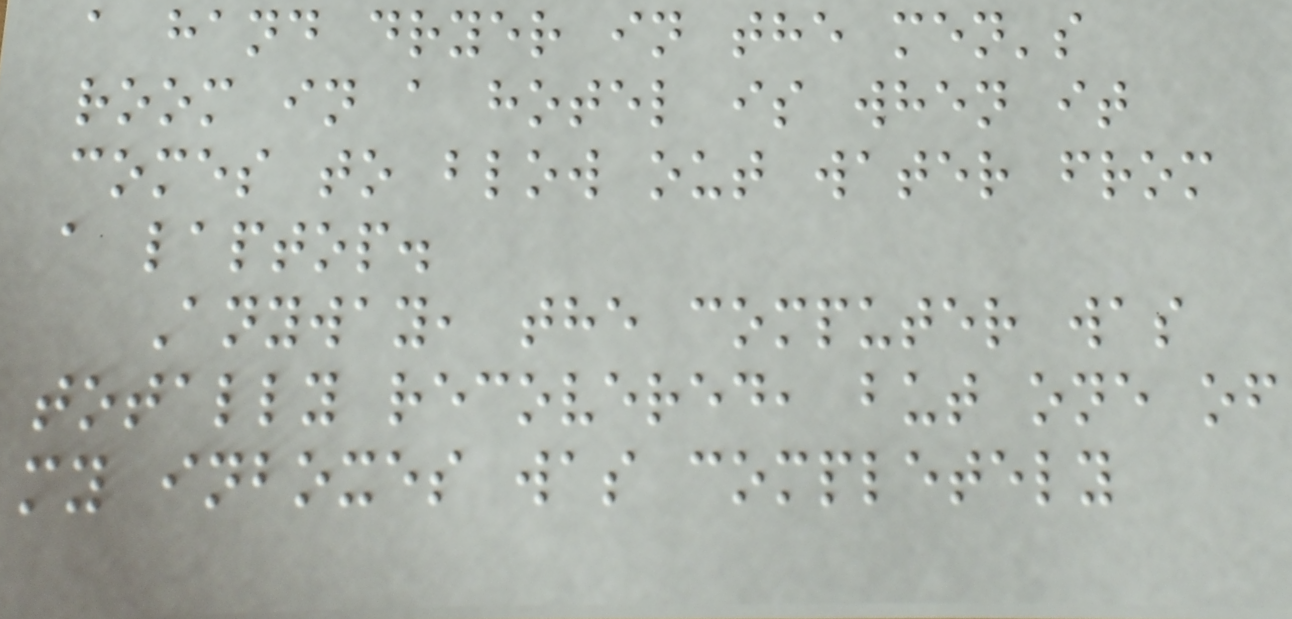a hand dryer in the men's
room in a hotel is when it
comes to blow out water from
a laptop.
Anyway, the computer was
totally recovered, but one of
my inboxes was completely
